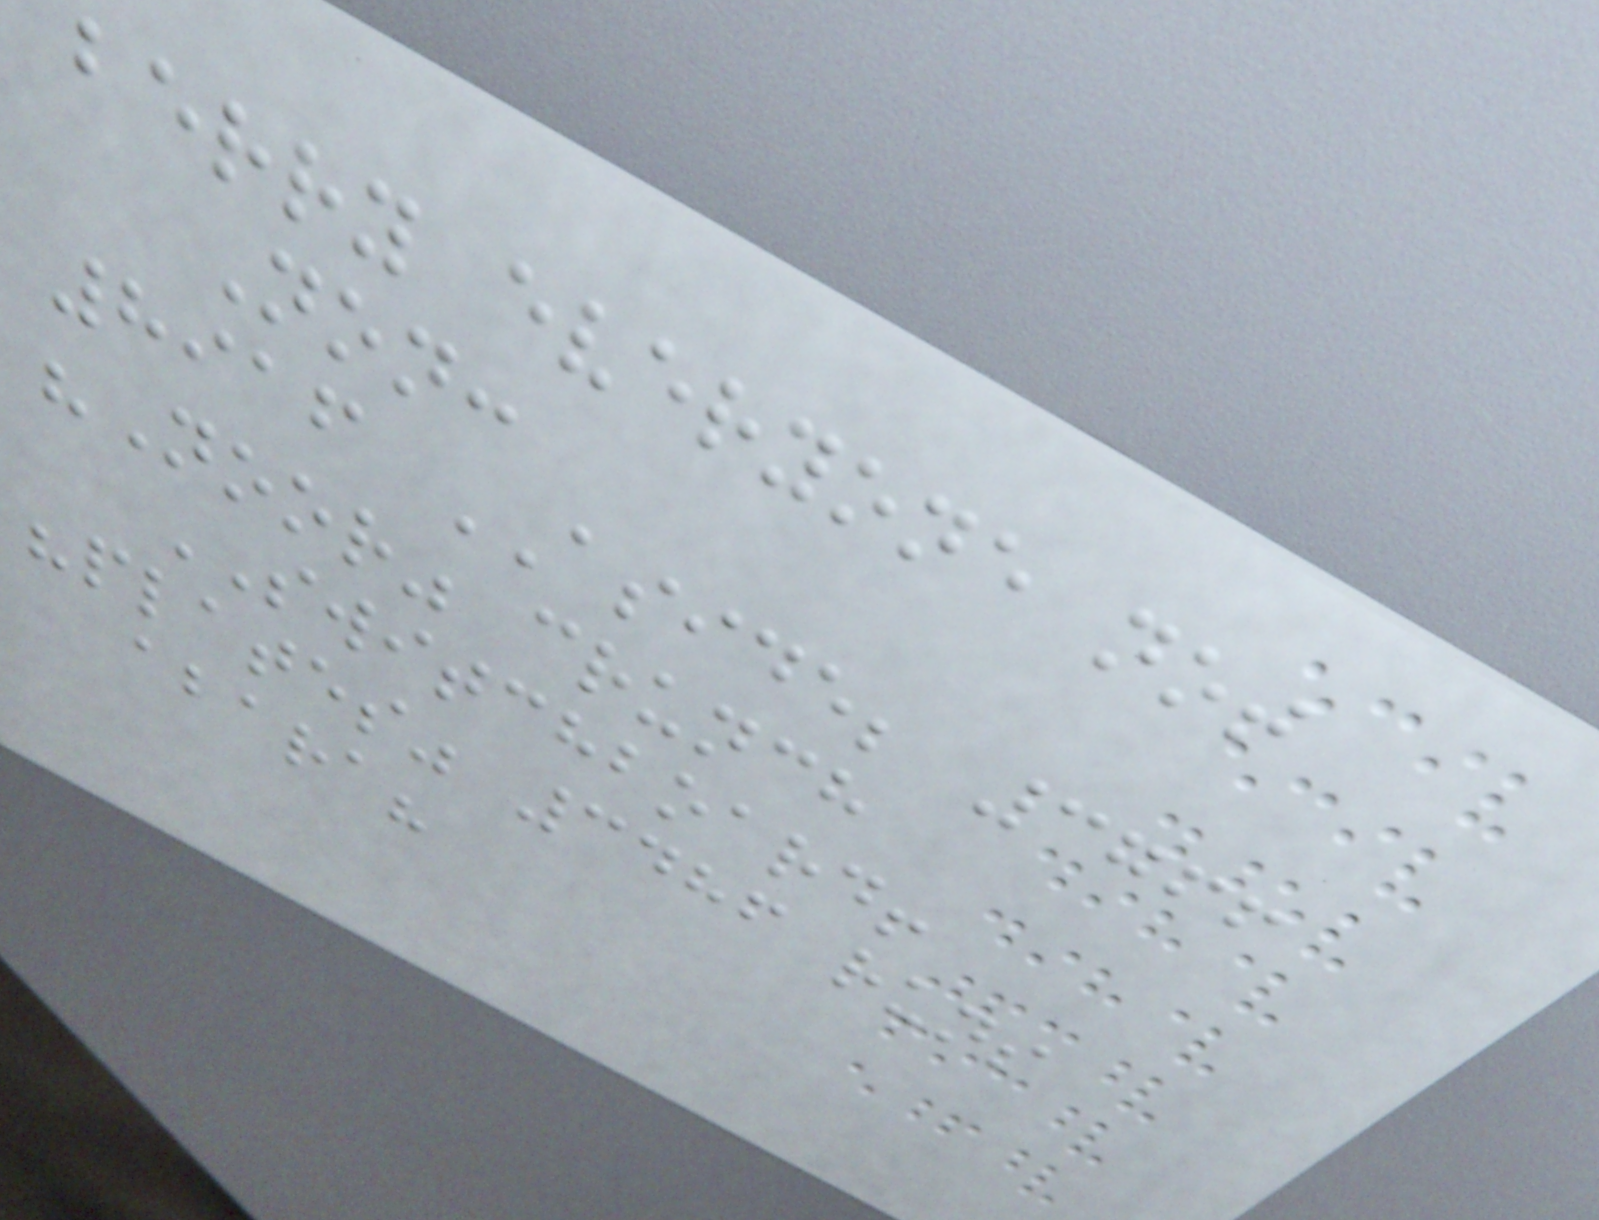berry everyone not
Non:
8916 ASIDE; 3766
"Noor" crunch
SWITCHBOARD!
"plates" 3486 runs
abara?
